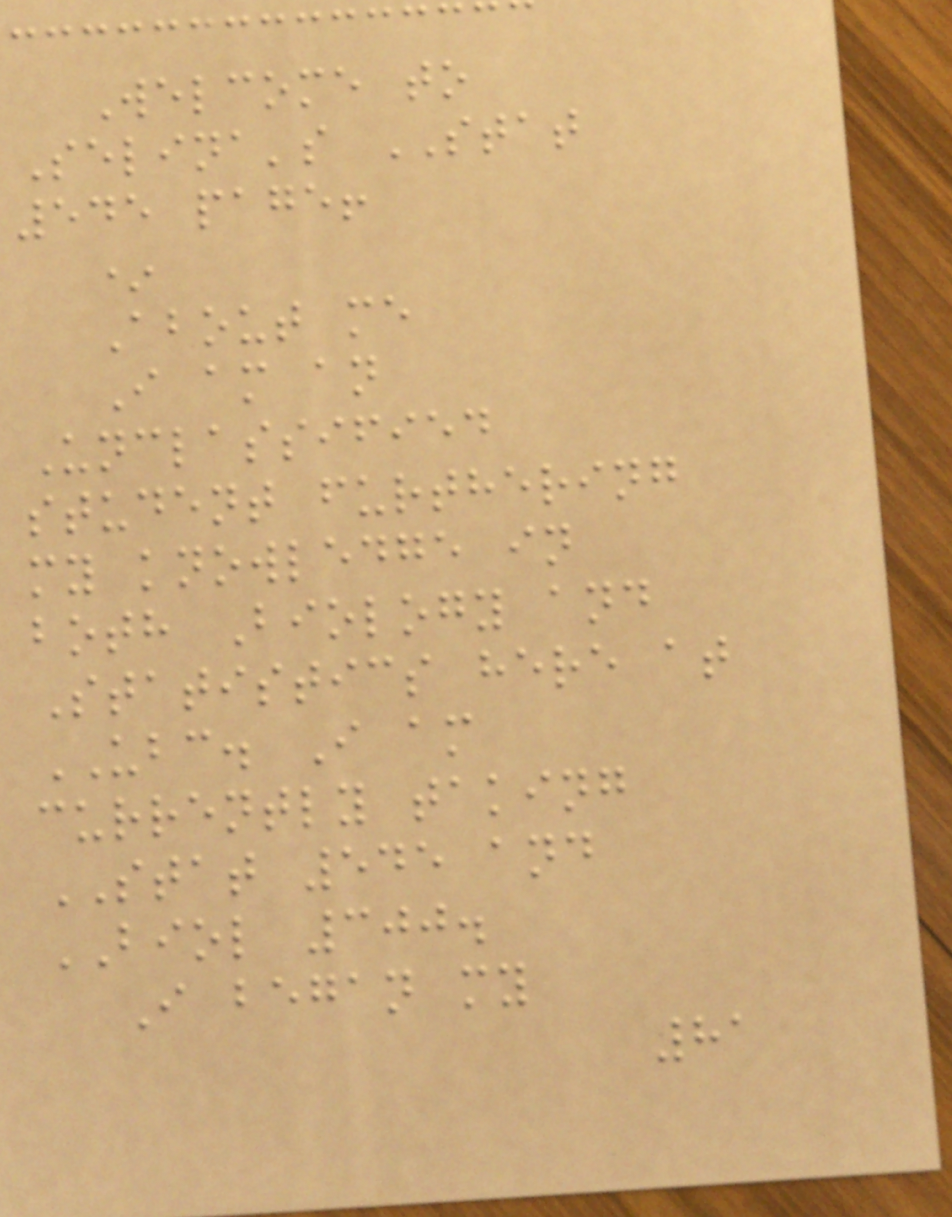Welcome to
Selina's STAT
545 page!
*
About me
I am an
Unclassified
student furthering
my knowledge in
both Biology and
Statistics here at
UBC. I am
currently taking
STAT 545 and
BIOL 300.
I began my
81
